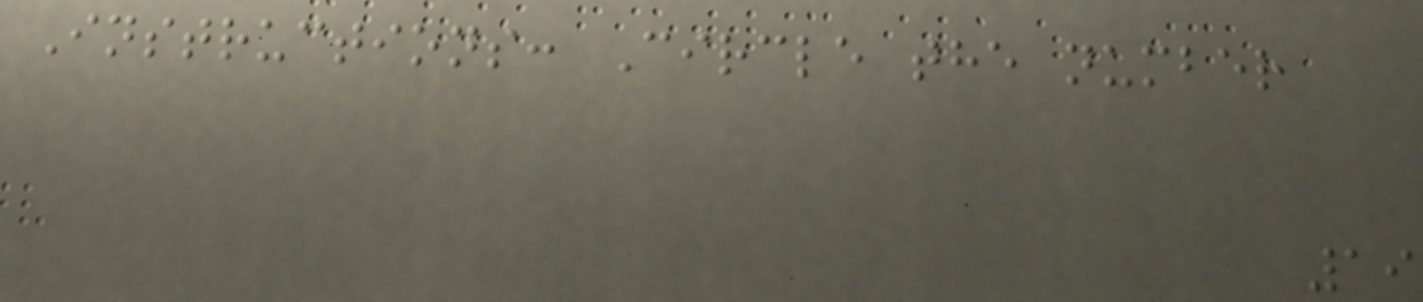Instructions: Circle the number
19
